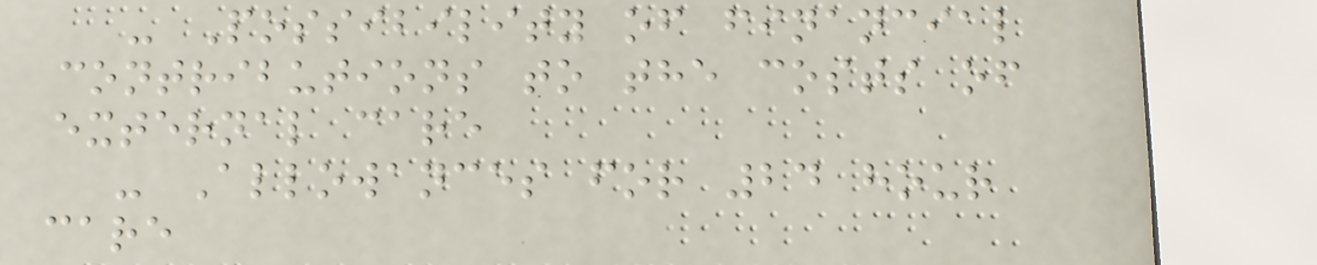- Possibility of financial
contributions to the costs of
external care
- Allowances for 24 hour
care
